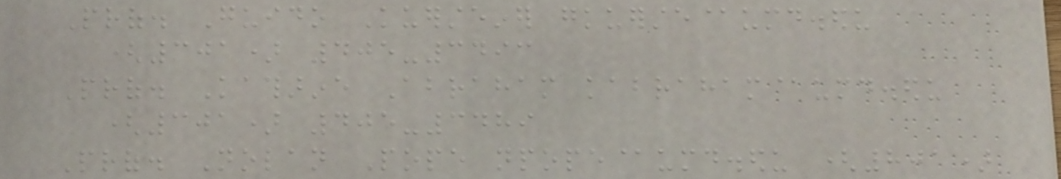Prof. Guido Kuersteiner gkuerste@umd.edu
(301) 405-3493
Prof. Katharine Abraham kabraham@umd.edu
(301) 405-3489
Prof. Nolan Pope npope@umd.edu (801)
